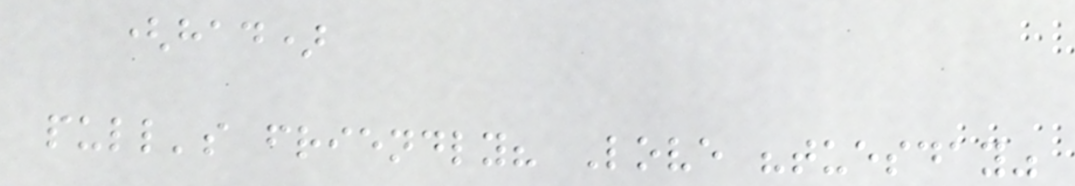(had)
pull's friendly? Love "tuesday"
